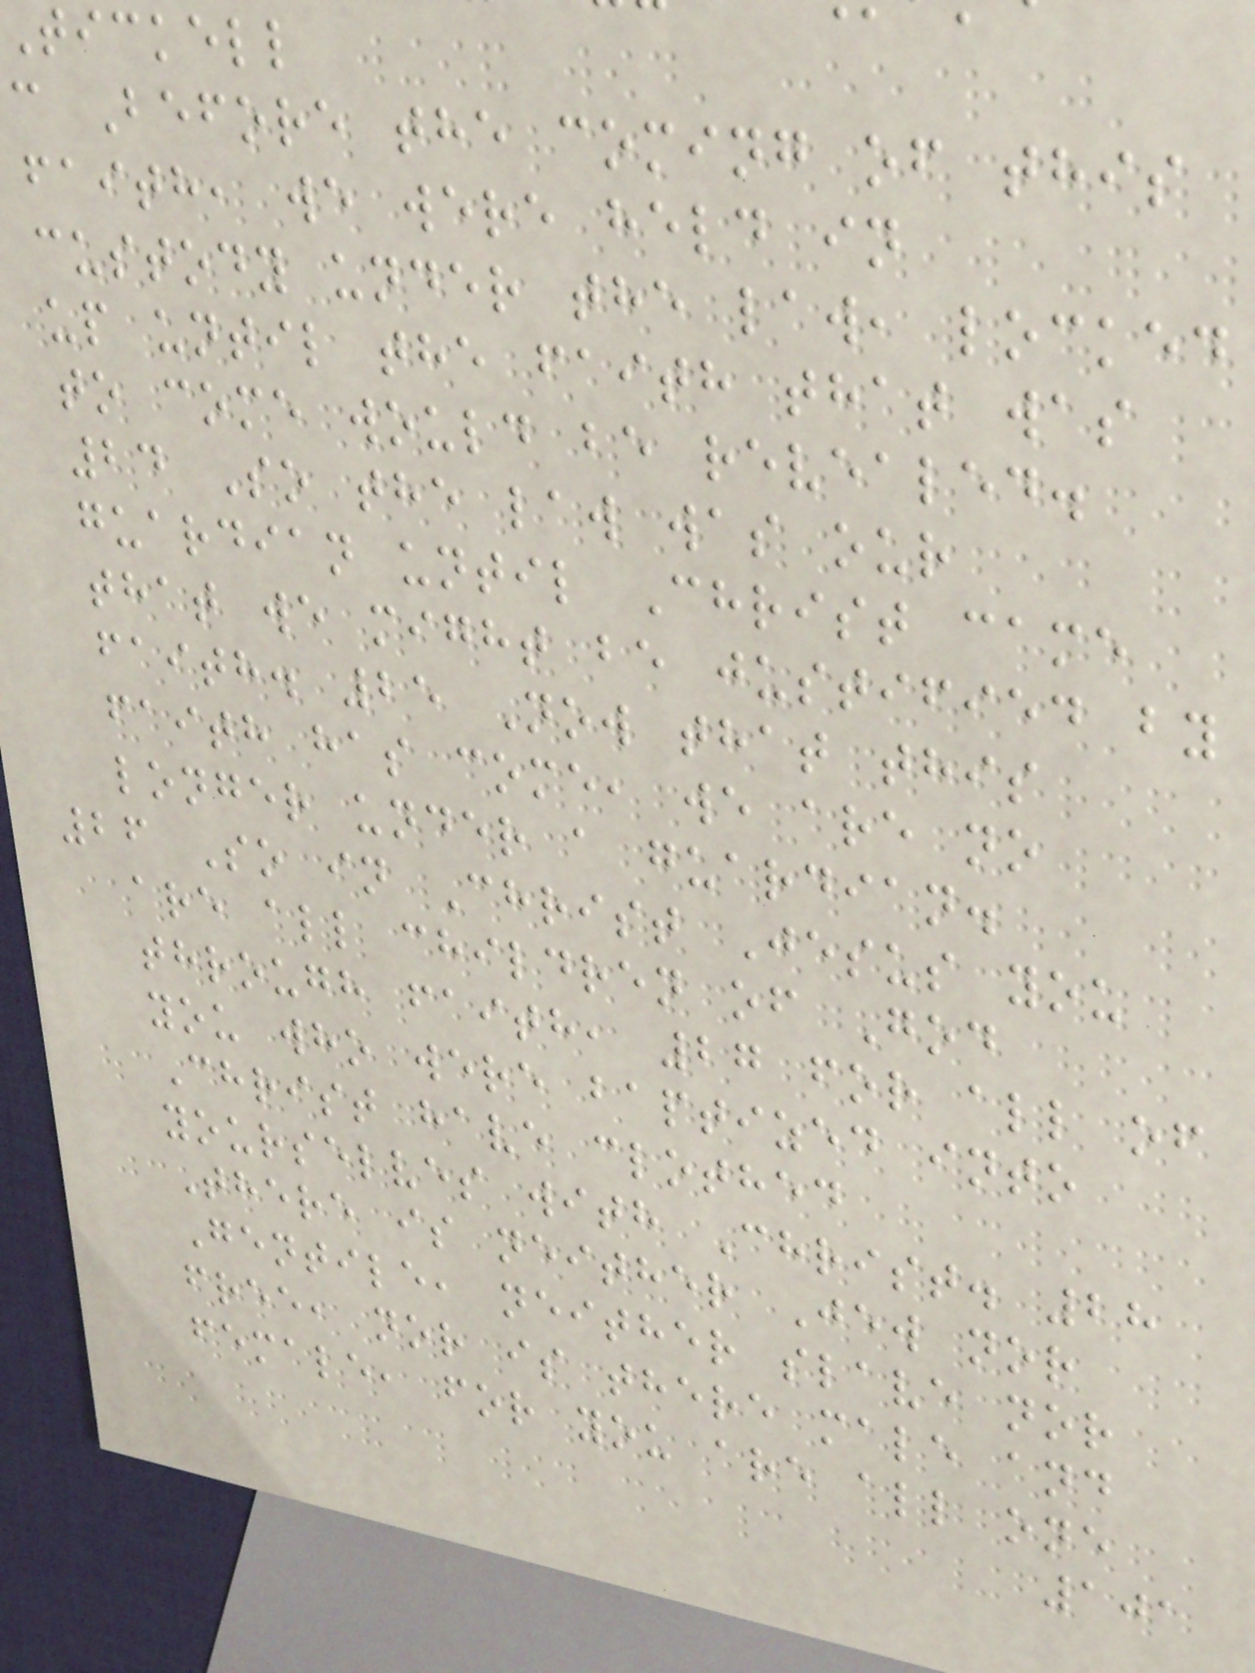tickell
c Before the coming of this
faith, we were held in
custody under the law, locked
up until the faith that was
to come would be revealed.
24 So the law was our
guardian until Christ came
that we might be justified by
faith. 25 Now that this
faith has come, we are no
longer under a guardian.
26 So in Christ Jesus you
are all children of God
through faith, 27 for all of
you who were baptized into
Christ have clothed
yourselves with Christ. 28
There is neither Jew nor
Gentile, neither slave nor
free, nor is there male and
female, for you are all one
101
